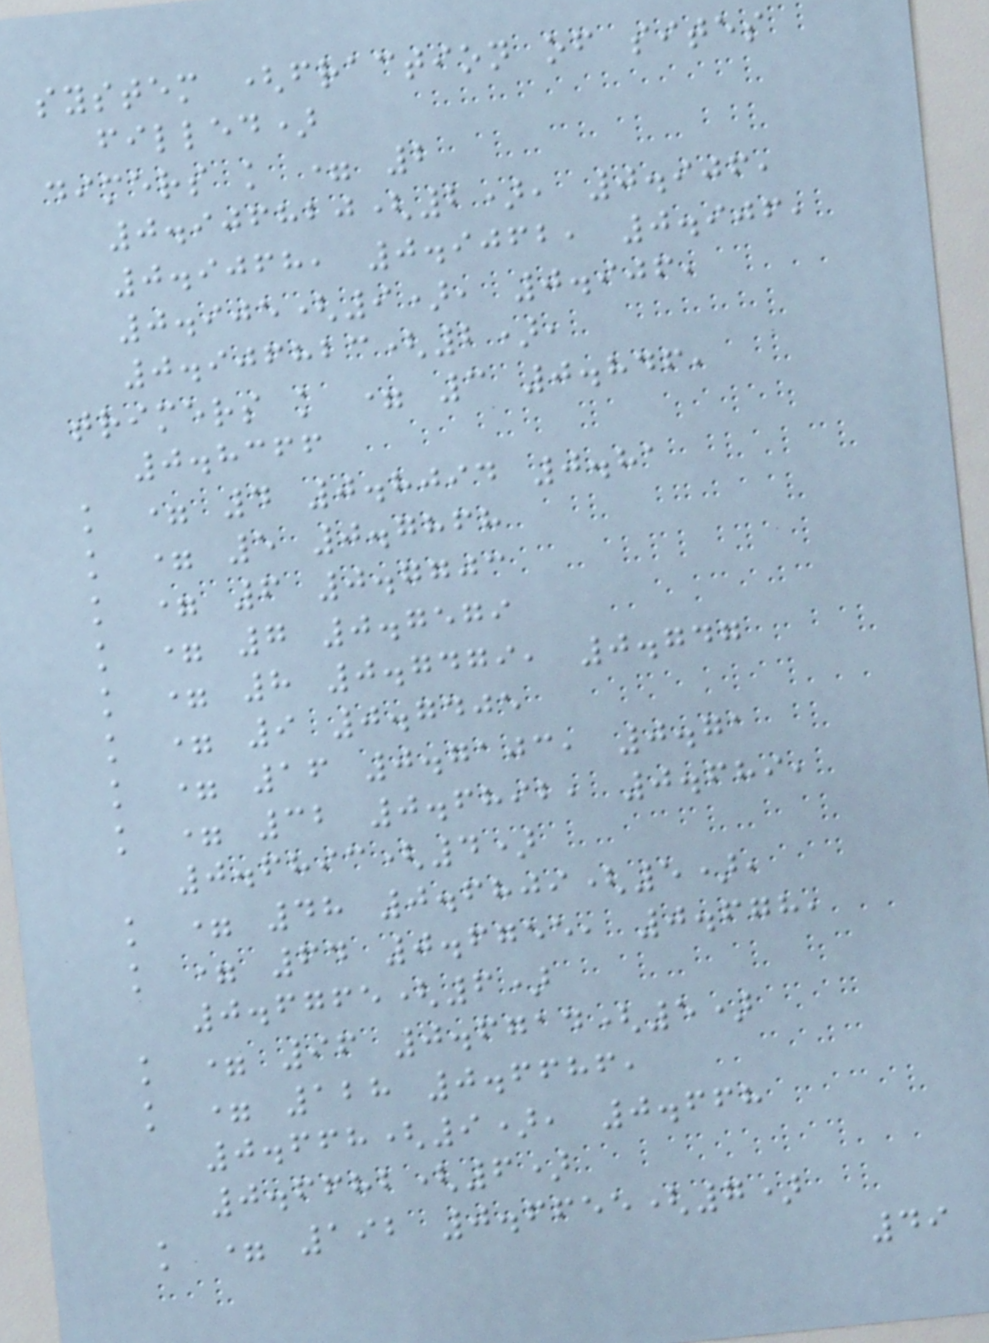system (fraction of sites
filled)
dimers k = 2
0.906820(2), 0.906,
0.9068, 0.9062, 0.906,
0.905(9), 0.906,
0.906823(2),
trimers k = 3 0.846,
0.8366
k = 4 0.8094 0.81
k = 5 0.7868
k = 6 0.7703
k = 7 0.7579
k = 8 0.7479, 0.747
k = 9 0.7405
k = 16 0.7103, 0.71
k = 32 0.6892, 0.689,
0.6893(4)
k = 48 0.6809(5),
k = 64 0.6755, 0.678,
0.6765(6)
k = 96 0.6714(5)
k = 128 0.6686,
0.668(9), 0.668
0.6682(6)
k = 192 0.6655(7)
49
